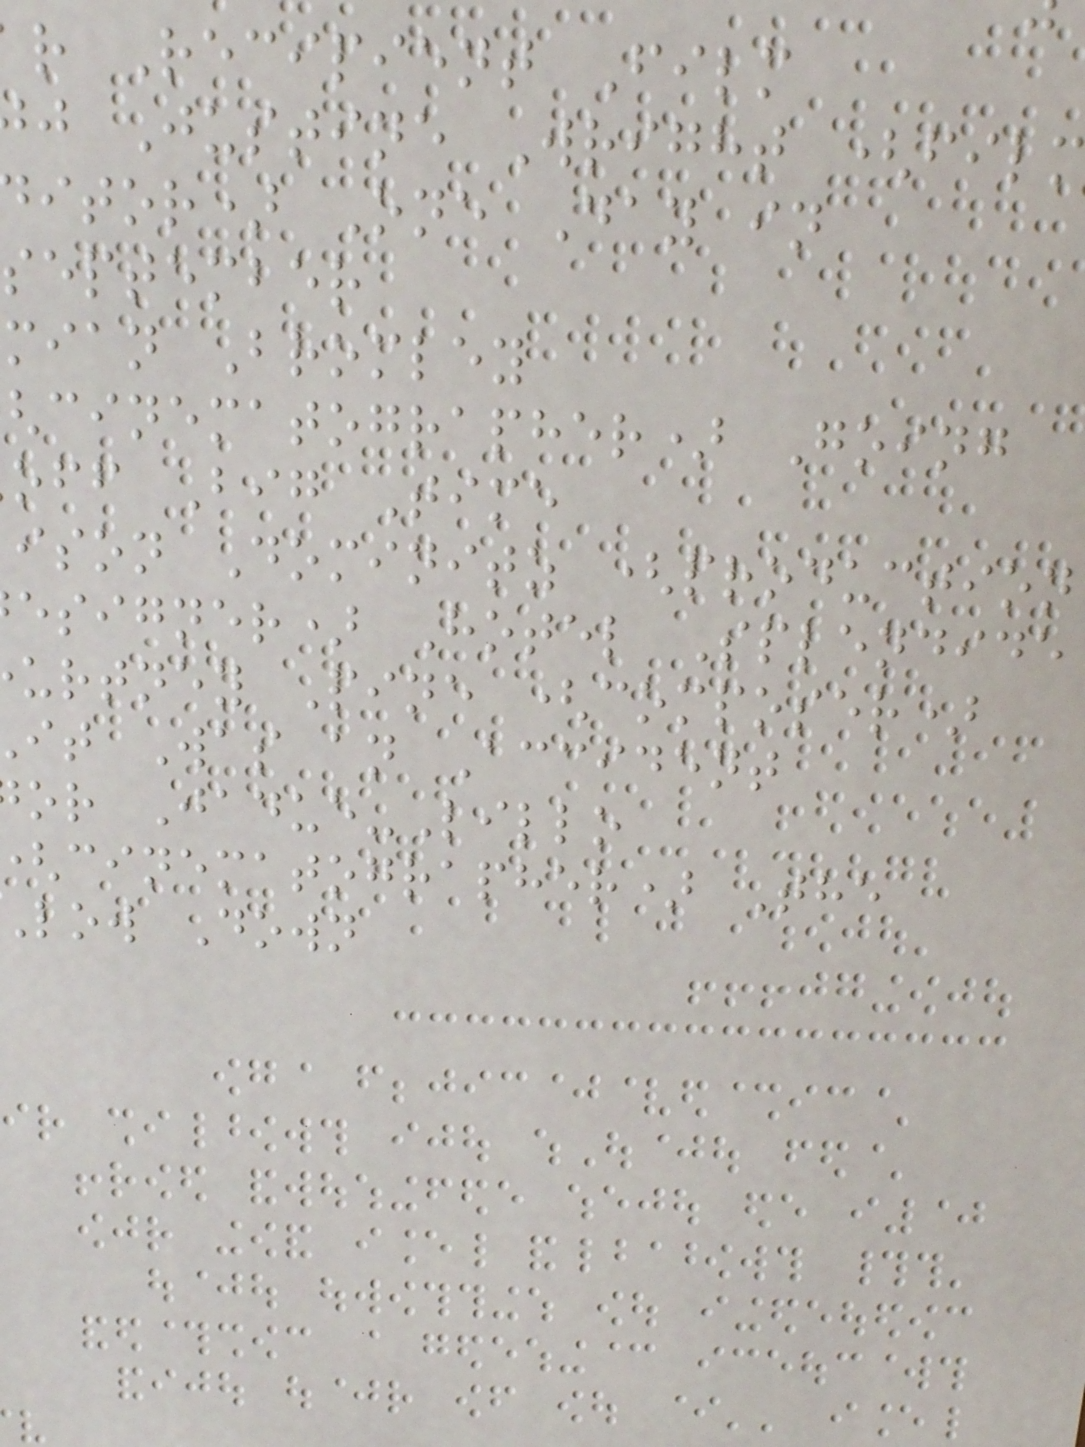r Recipient Film
j Justine Wright (film
itor) One Day in
september
mian Bromley
cinematographer) Going
off Big Time
ison Dominitz (production
esigner) Hotel Splendide
urtney Pine (composer)
it Was an Accident
or Jadue-Lillo
cinematographer) The
low Down
